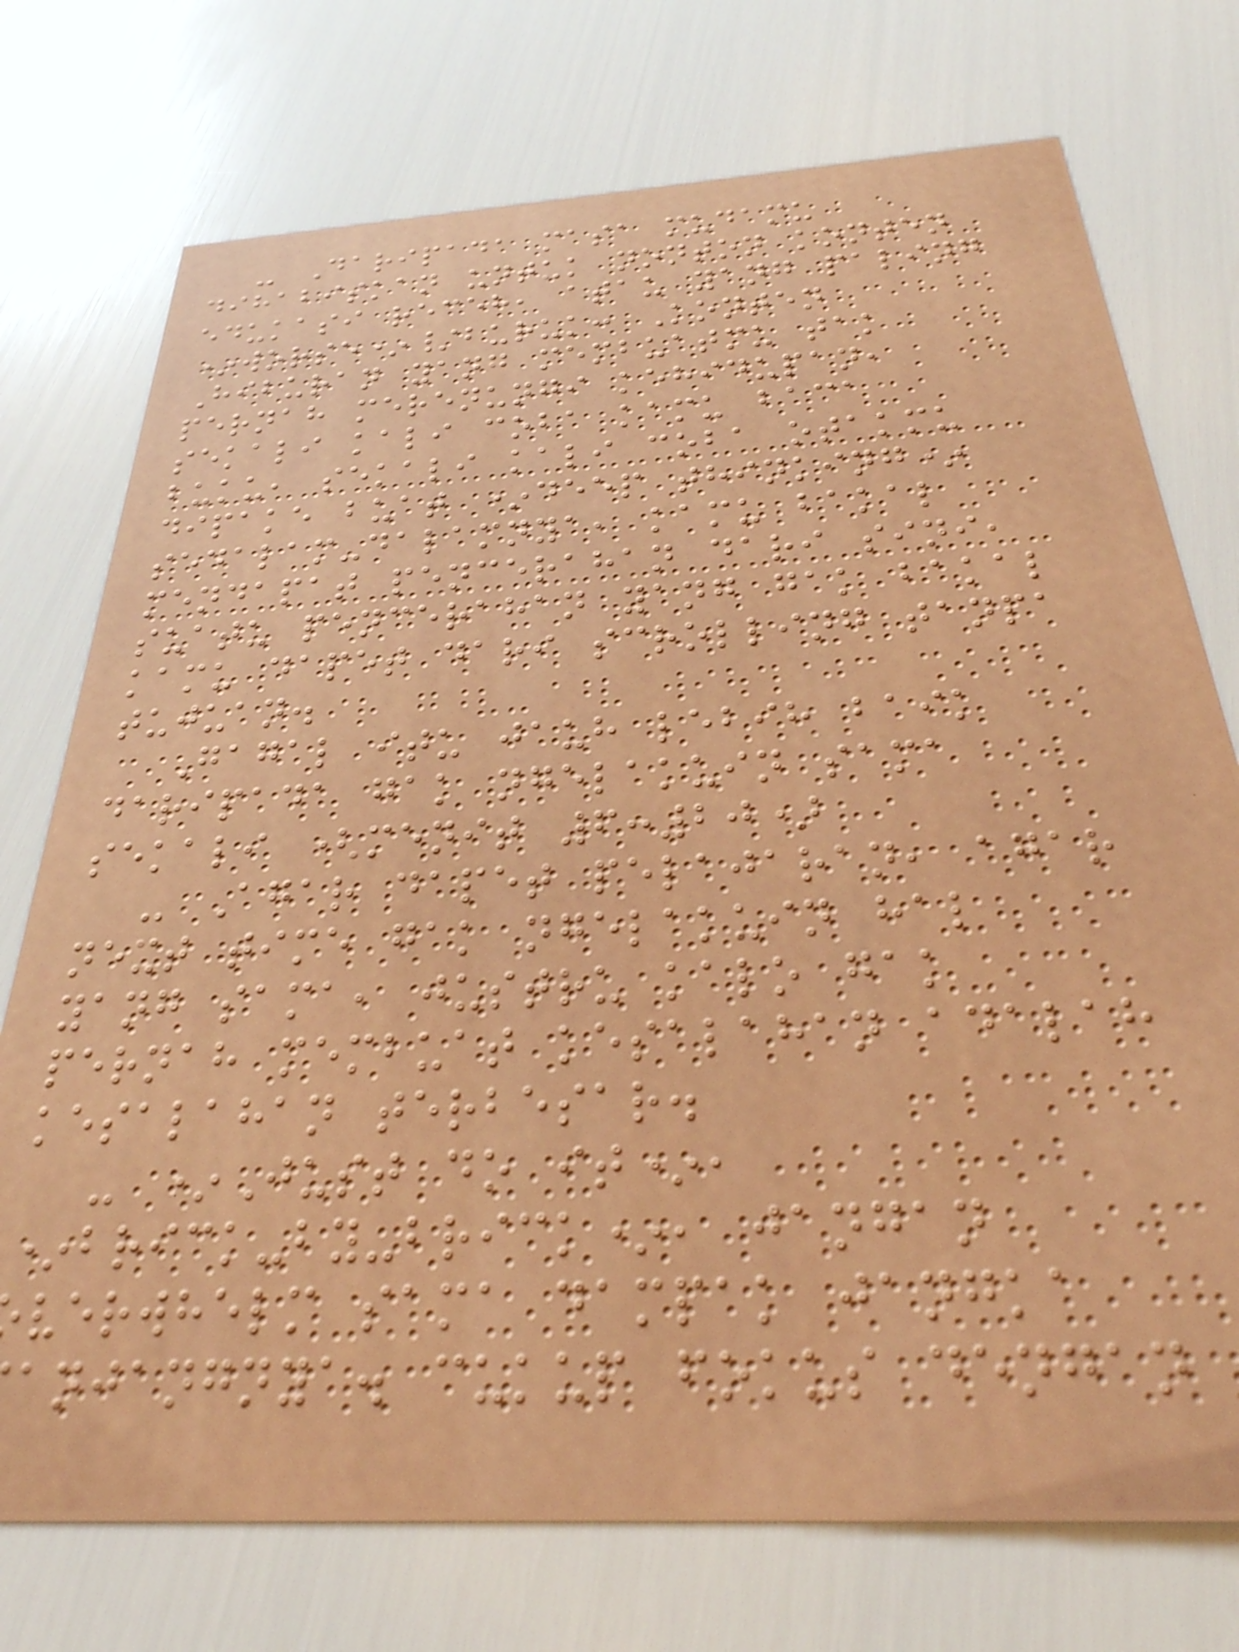- Daripada masa mudamu
dihabiskan untuk nonton konten
edukasi receh, atau yang paling
*worse*/buruk: Konten
Hiburan yang membuatmu tak
pernah merenungi kehidupan,
sekali kali coba kamu baca
buku, sekali kali coba otakmu
dipake buat *deep thinking*
sedalam-dalamnya, kamu bakal
mendapat pencerahan dari sini,
suatu pencerahan yang gak bakal
kamu dapet dari scrolling tanpa
tujuan.
Gagal itu jauh lebih baik
daripada gak ngelakuin sama
sekali (menit 6:20)
- Agar dapet pelajaran, agar
next time gak ngelakuin hal
yang sama, justru kalo gak
pernah membuat kesalahan adalah
kesalahan terbesar.
- *Just do it*,
*brick-by-brick*, jangan
verwhelm sama dampak jangka
anjangnya. cukup fokus dengan
